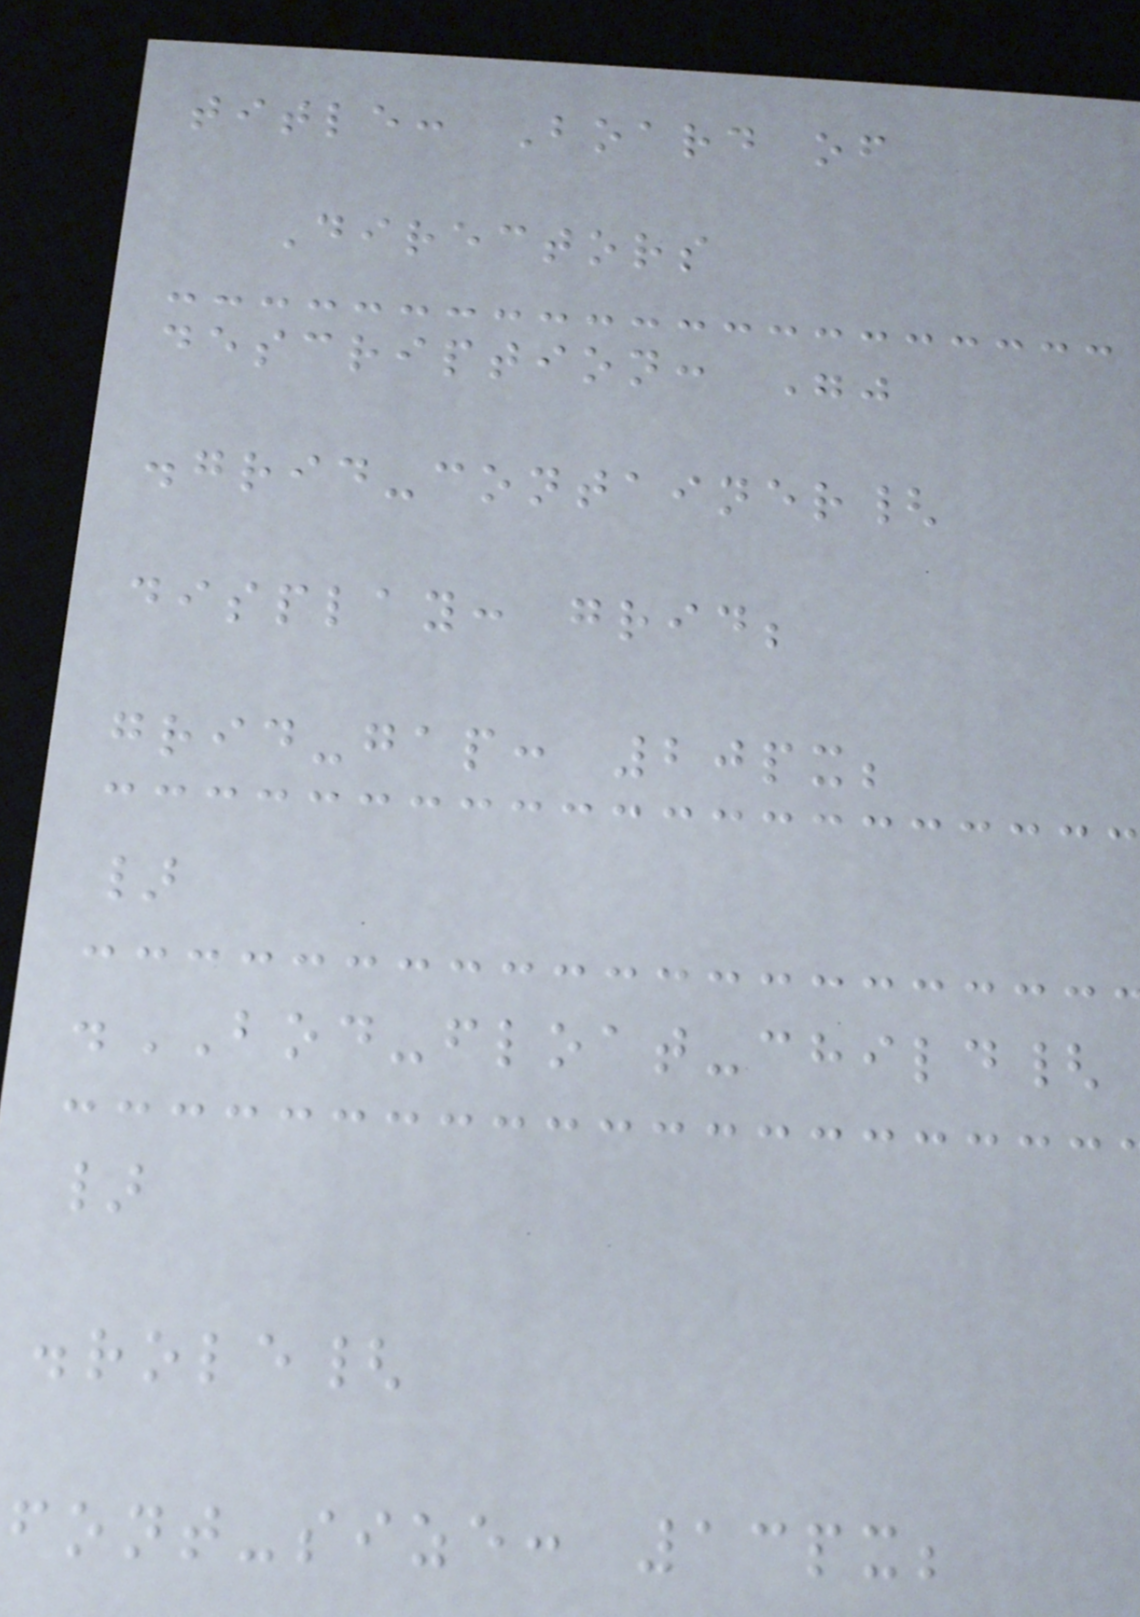title: Board of
Directors
description: ""
.grid-container{
display: grid;
grid-gap: 20px;
}
.BOD-float-child{
}
.role{
font-size: 13px;
